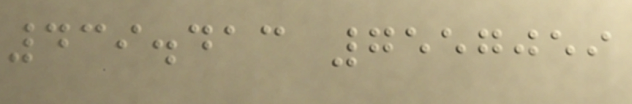439.413 7557059
